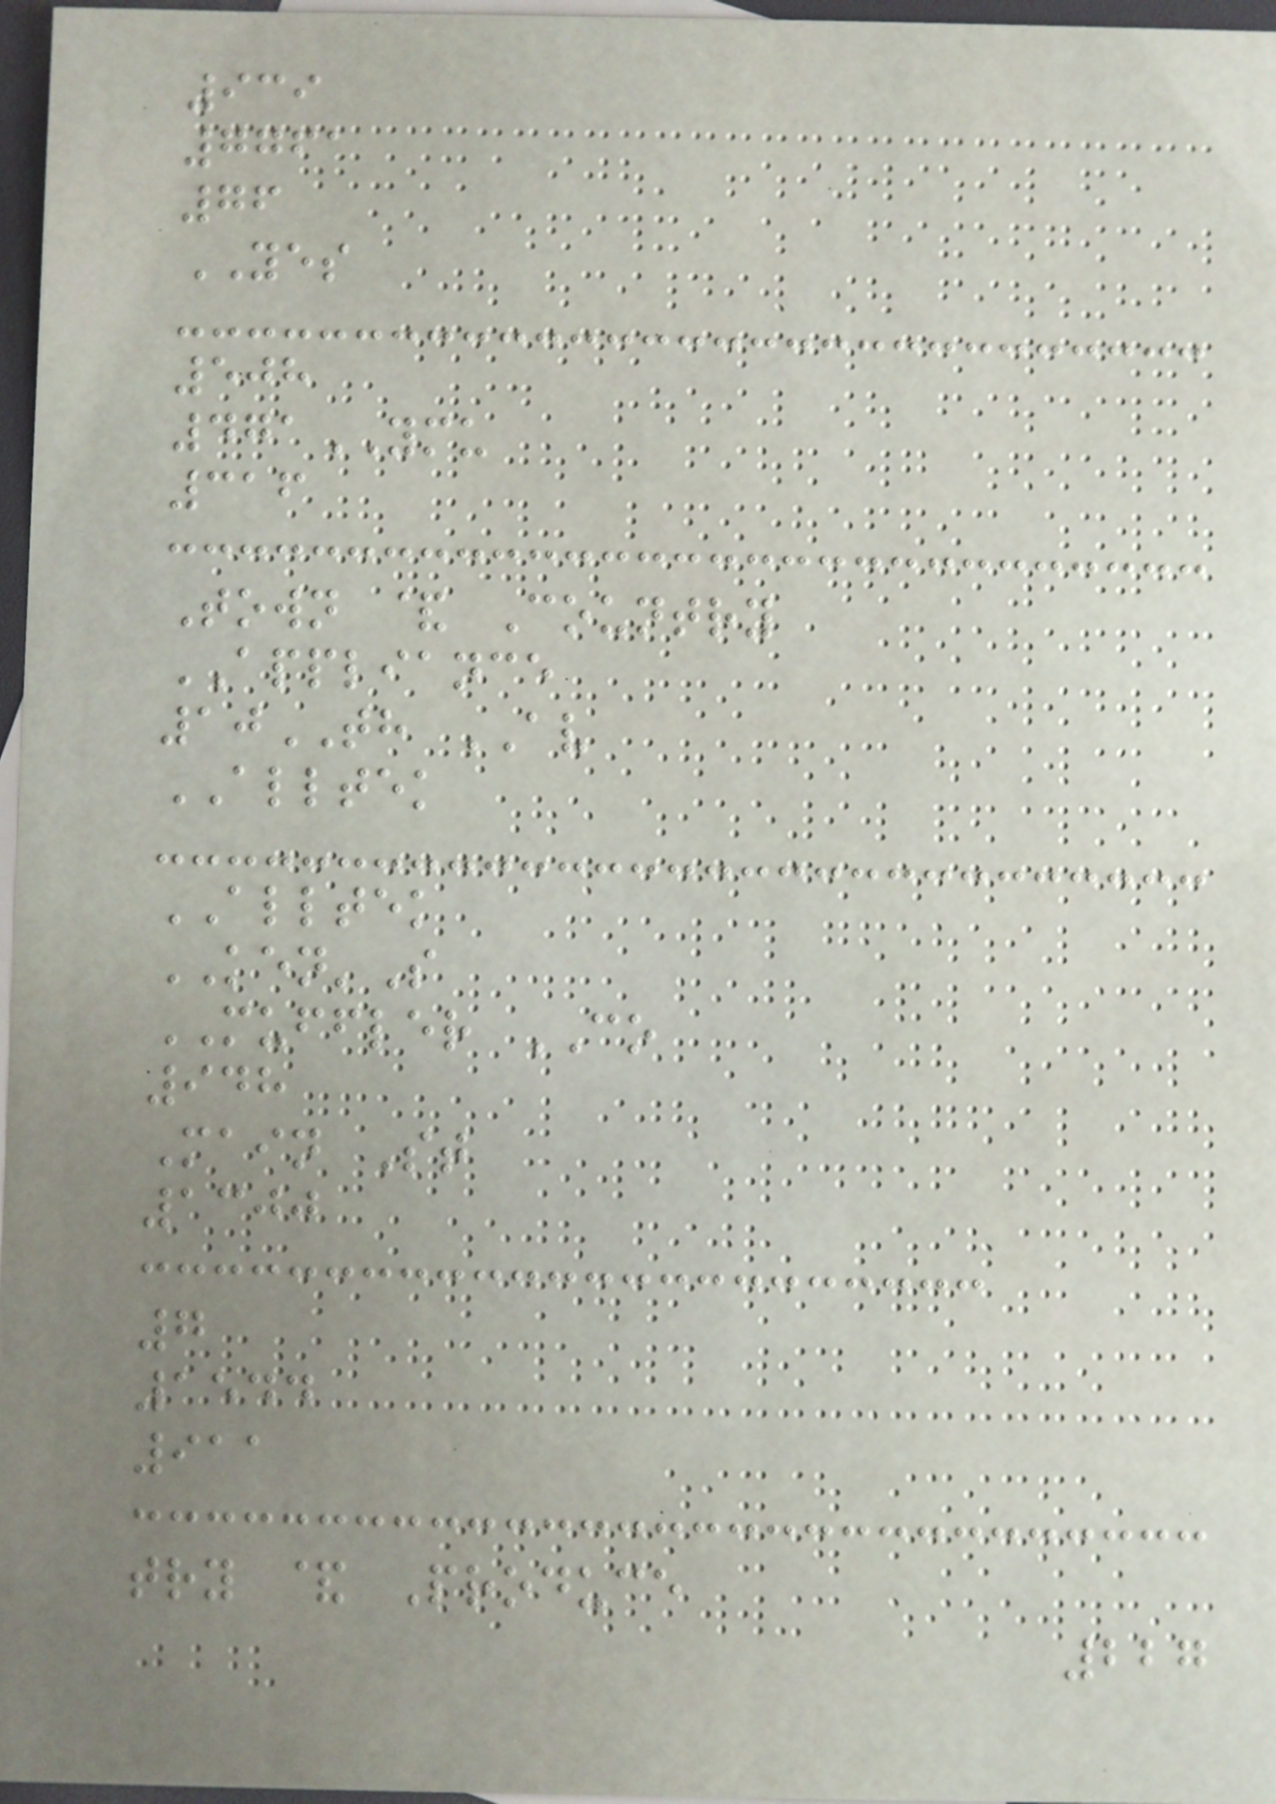939
7761
76
YES
508
471YMU
316
Town & Country
APPLIANCE
10TH AV
ALLTEK
ALLTEK
KEN'S
MUFFLER CO
948
Main St
1300
7
1544
911
try & Produce
227
